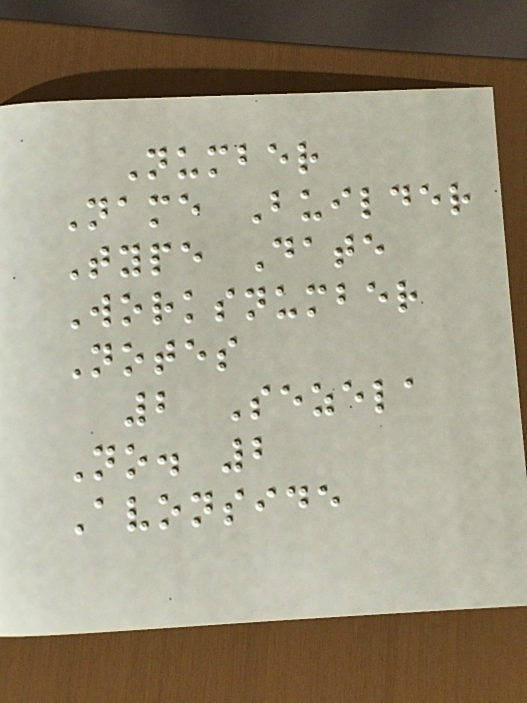Number
Name Builder
Type Date
Worksnumber
Notes
2 Sezela
No. 2
Avonside
